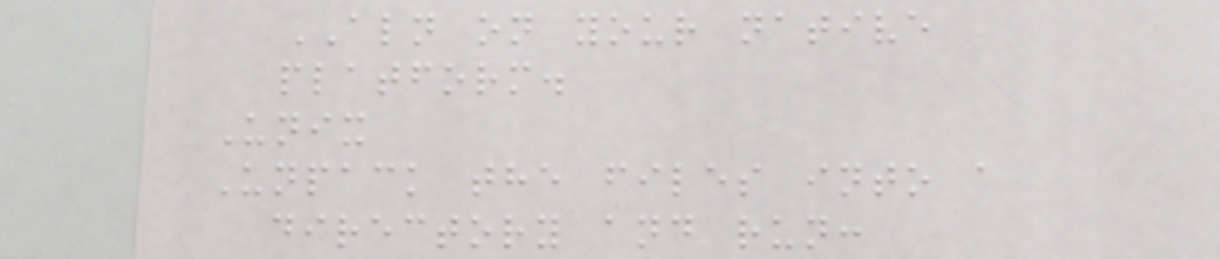ALN on your native
platform.
Unix
Unpack the files into a
directory and run:
